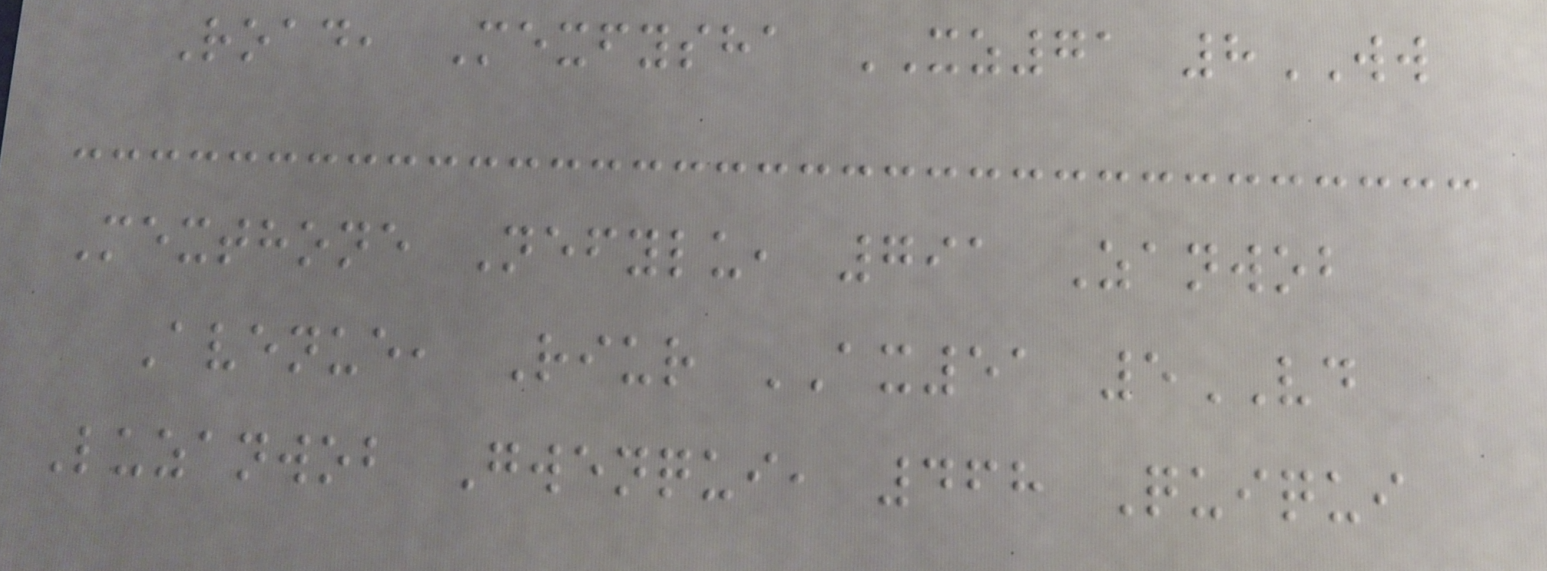Road, Mexfysha XZ71 8WW
Mexthone Nefylu, 791 Zanwob
Avenue, Riur AX51 5VD
Luzanwob Gwenqui, 468 Quiqui
